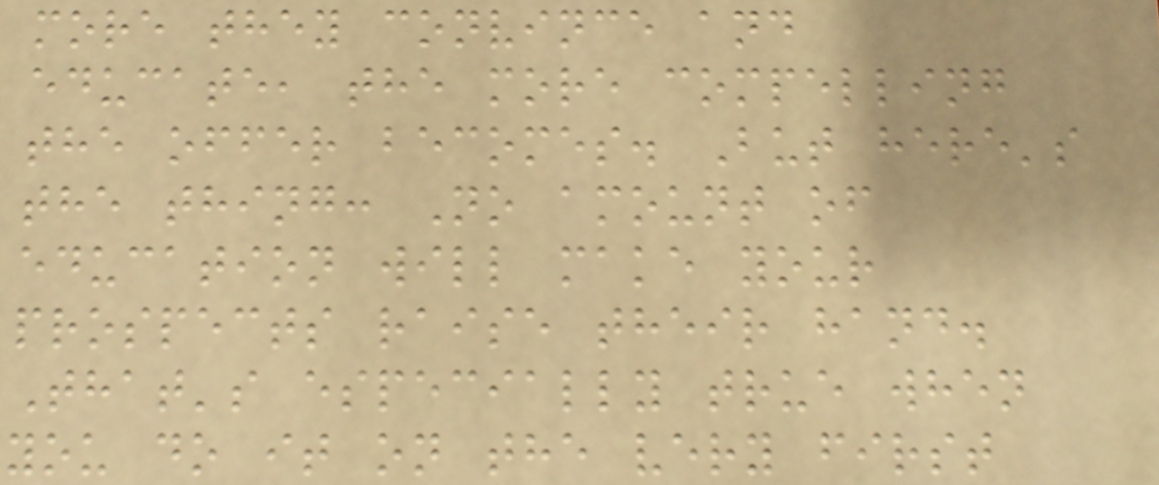more they convince and
educate, the more compelling
the offer becomes. But here's
the thing: No amount of
education will make your
prospects raise their hand.
That's especially true when
you do it on the very first
